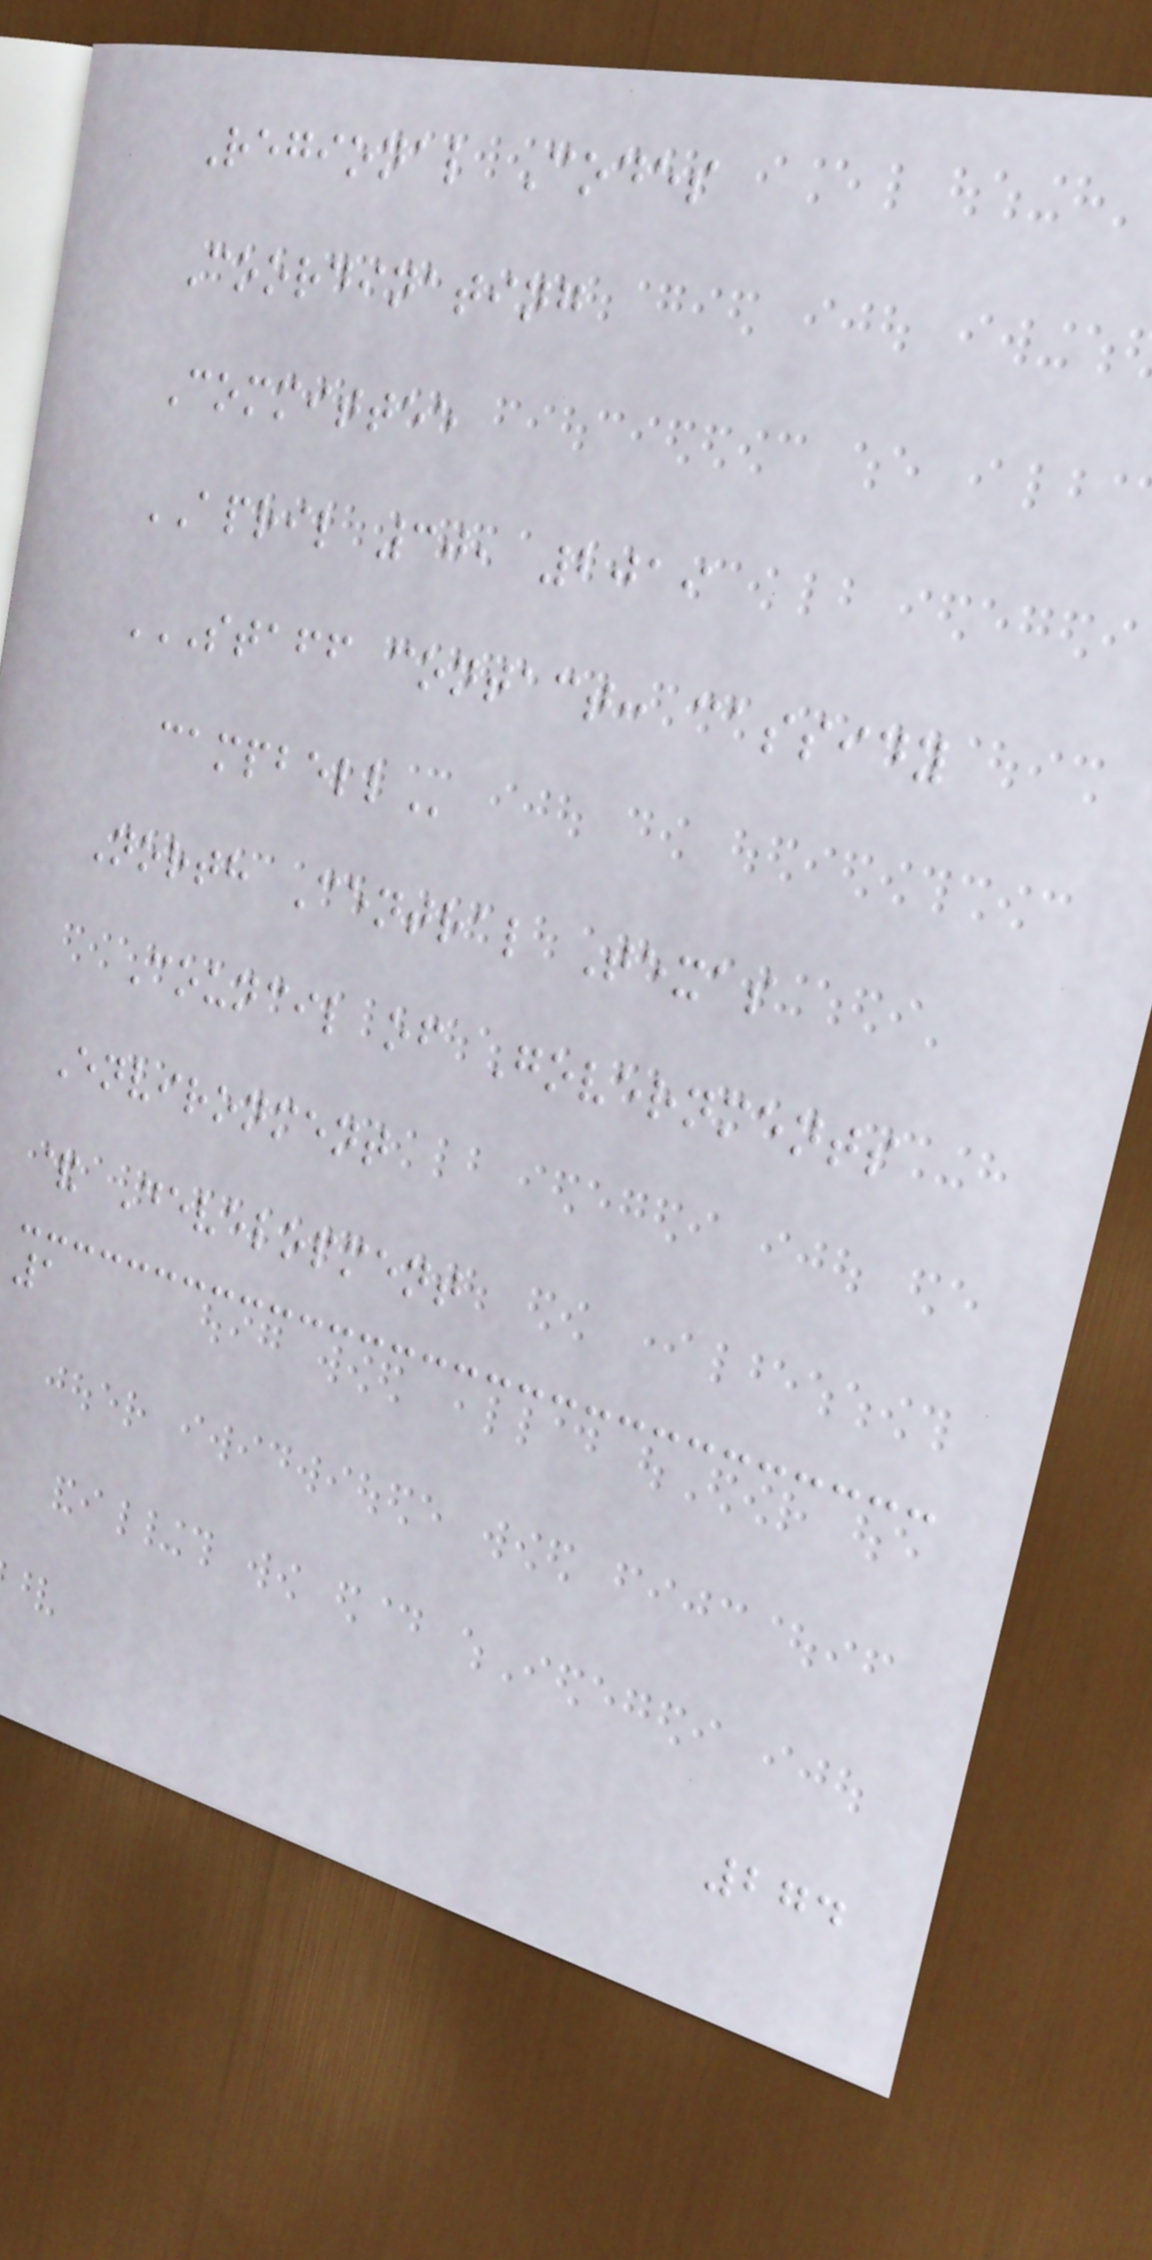Regional Codes
Coordinating
Committee
APRIL 30, 2019
STAFF CONTACT: CASSIDY
CAMPBELL
North Central Texas
Council of Governments
Environment
& Development
1
274
